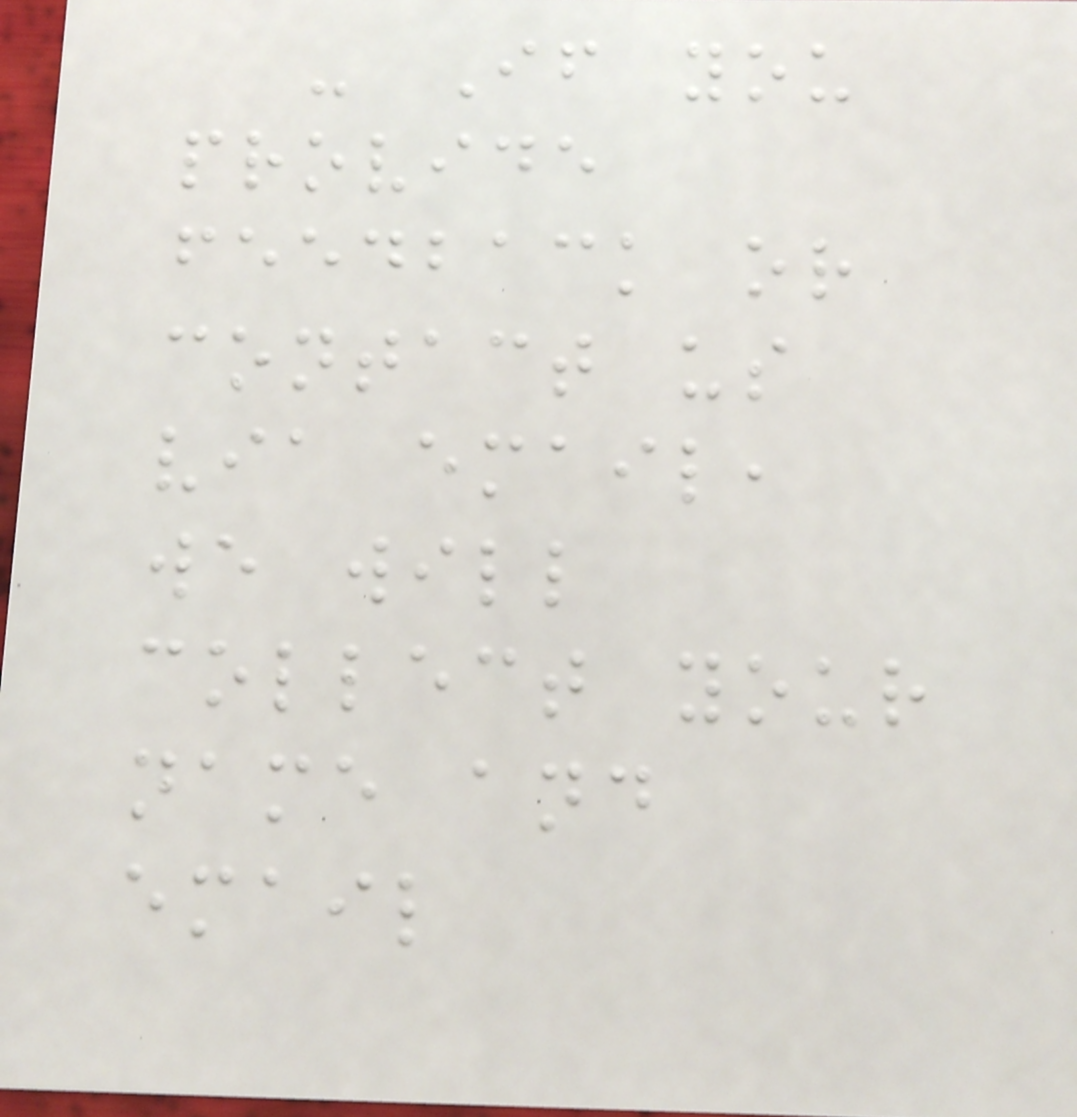- If you
provide
feedback or
contact us
via email,
we will
collect your
name and
email
